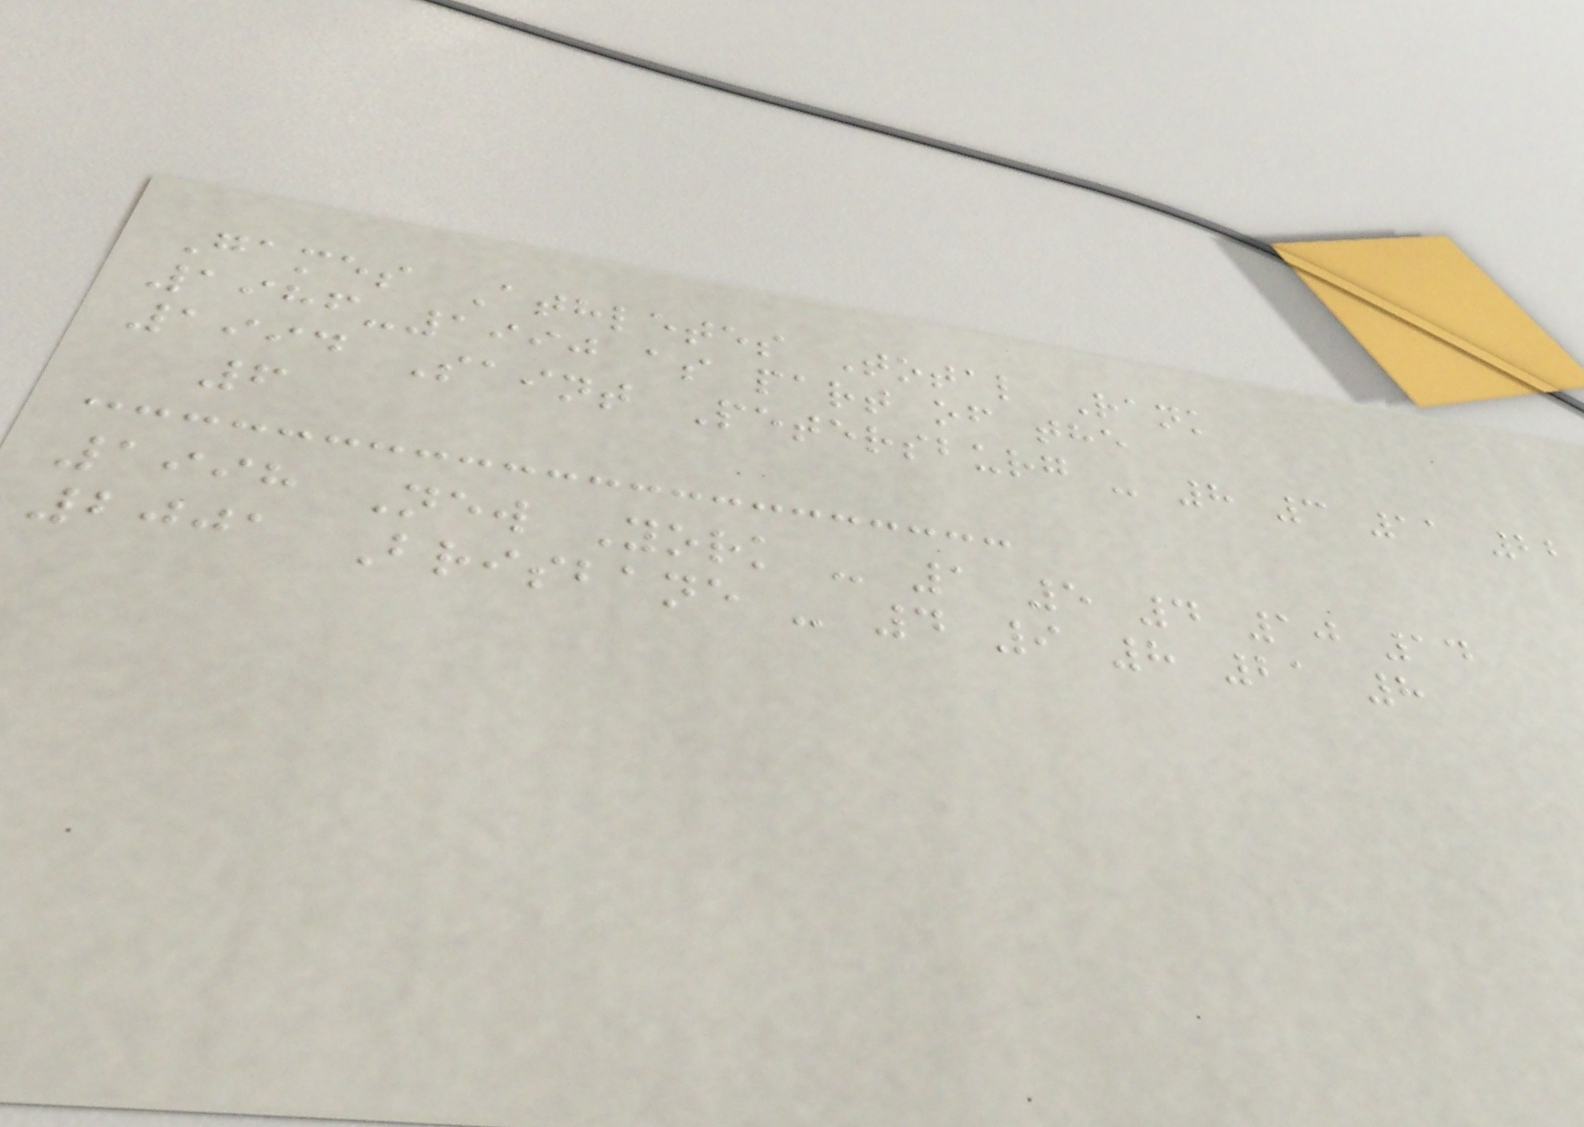Games Athletes Total Rank
1986-1990 as part of the
1994 Saint Petersburg - 8 3 11 22
6
1998 New York - 1 5 4 10 14
2001 Brisbane - 4 9 8 21 8
